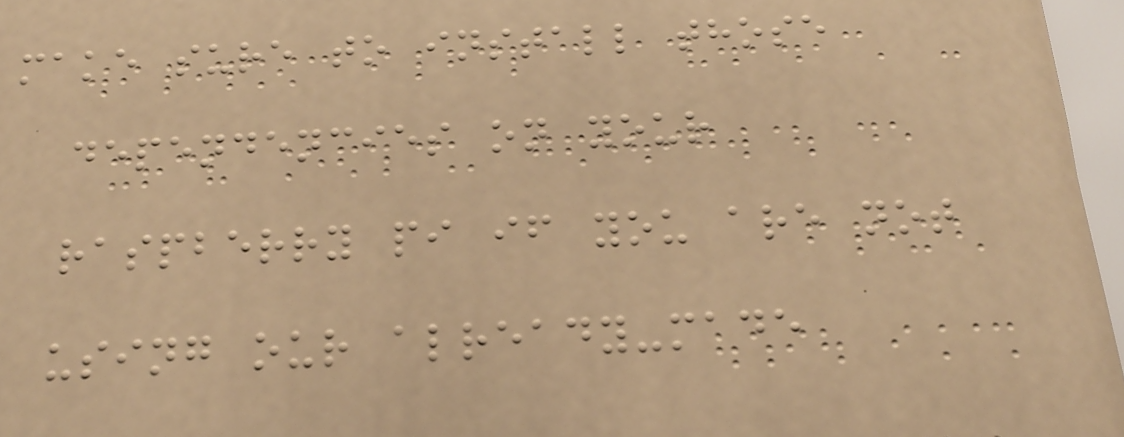make sure to install those
dependencies on your
raspberry pi if you are not
using our already-made
